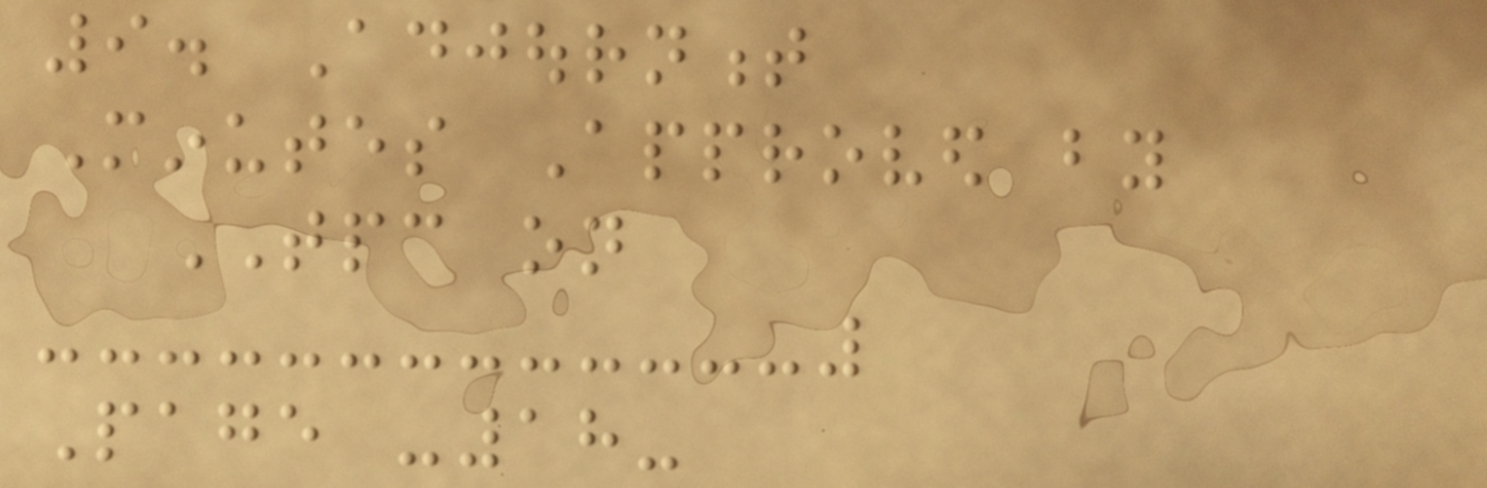9. Adjournment
Minutes Approved by
TPC on
Page -18-
